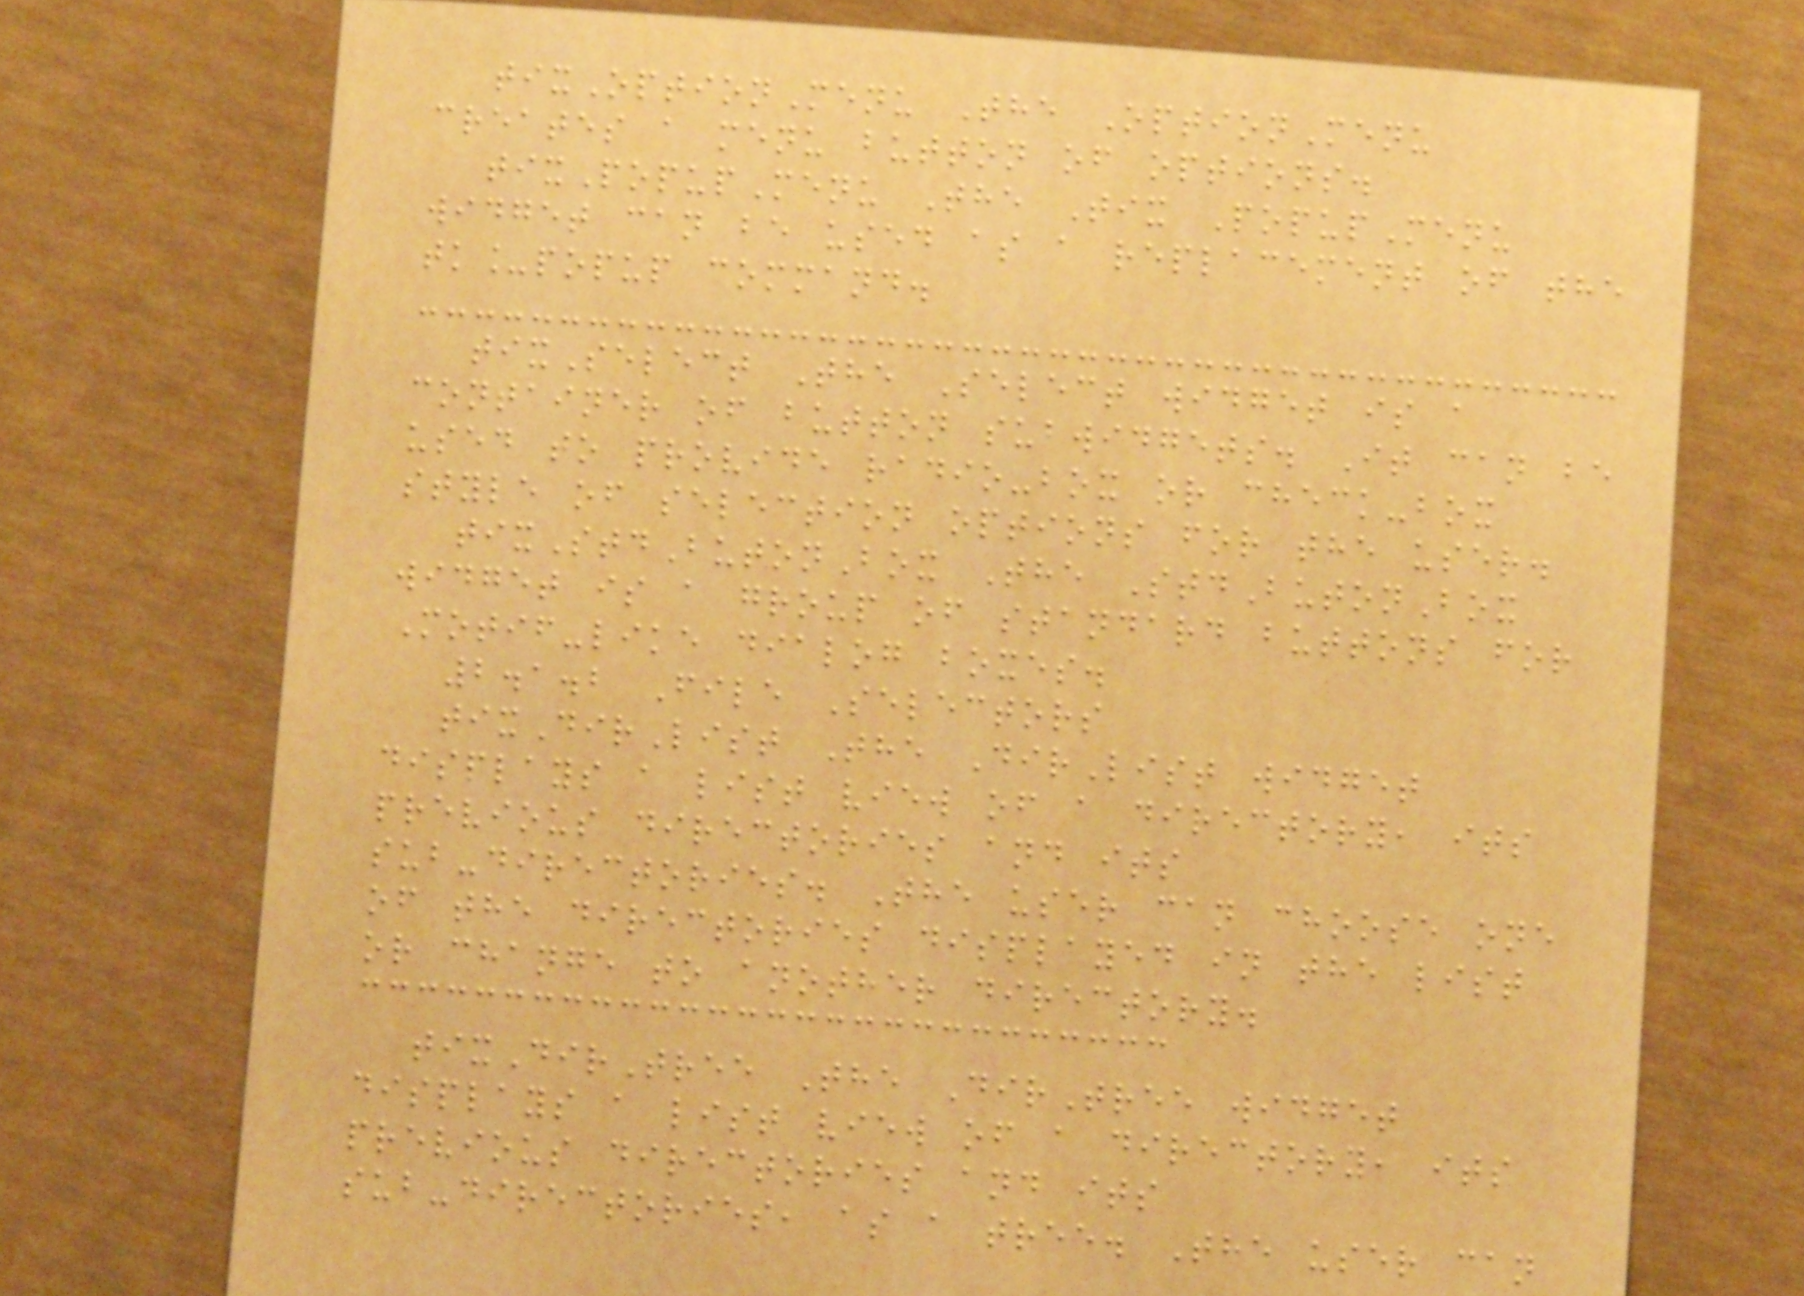tixOptionMenu The OptionMenu
creates a menu button of options.
tixPopupMenu The Tix PopupMenu
widget can be used as a replacement of the
tk_popup command.
tixSelect The Select widget is a
container of button subwidgets. It can be
used to provide radio-box or check-box
style of selection options for the user.
tixStdButonBox The StdButonBox
widget is a group of standard buttons for
Motif-like dialog boxes.
2.1.2 File Selectors
tixDirList The DirList widget
displays a list view of a directory, its
previous directories and its
sub-directories. The user can choose one
of the directories displayed in the list
or change to another directory.
tixDirTree The DirTree widget
displays a list view of a directory, its
previous directories and its
sub-directories, as a tree. The user can
